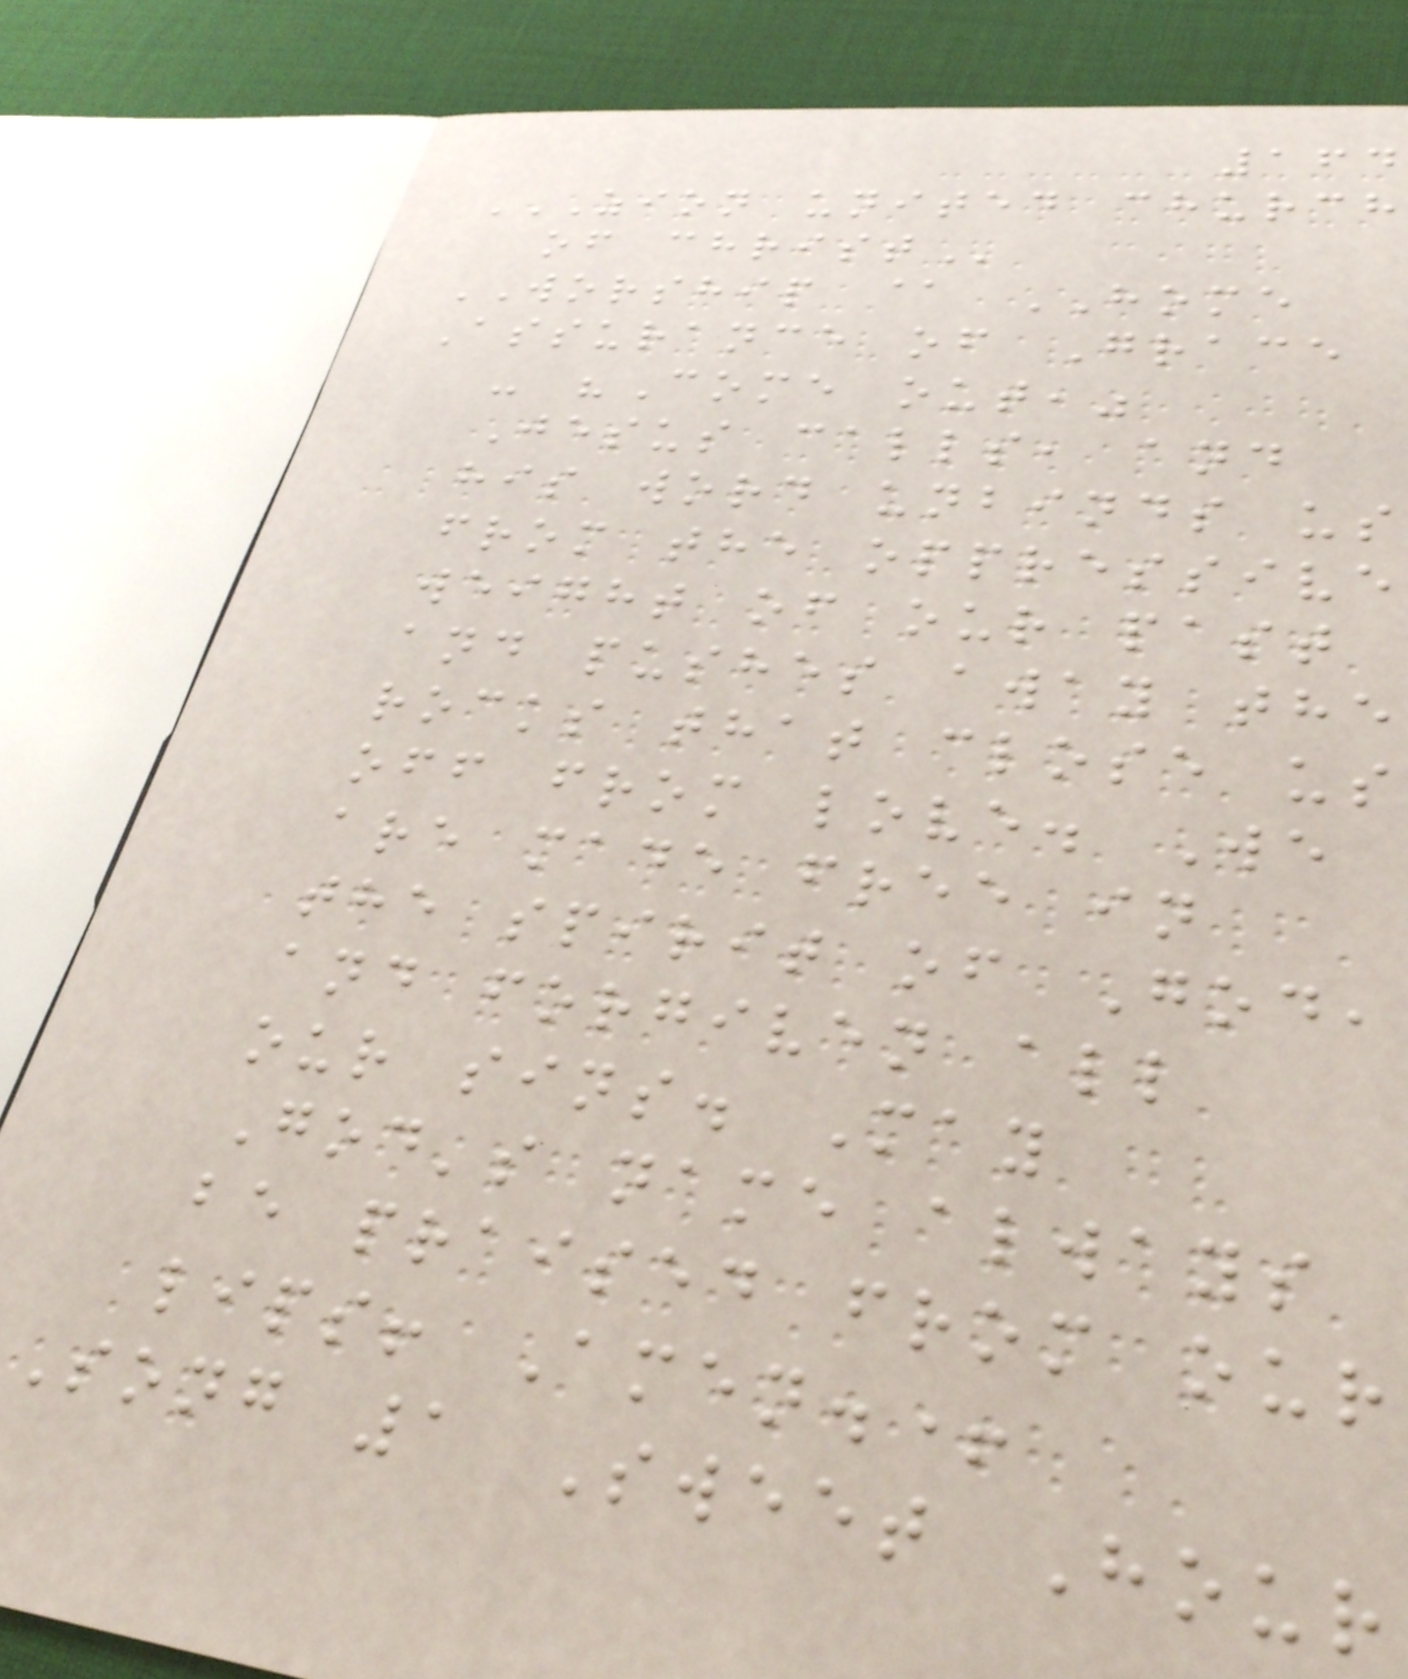164
ZION UNITED CHURCH
OF CHRIST
WORSHIP @ HOME
Assurance of Grace
- "Come out,"
Jesus calls, and
his word unbinds us
from the oppressive
weight of our past
and pushes away the
rocks that close us
off from love. We
are made free in
the spirit of God,
and forgiven all
our sins. May
God's name always
be praised from our
lips! Amen.+
Song 1 Sweet Hour
